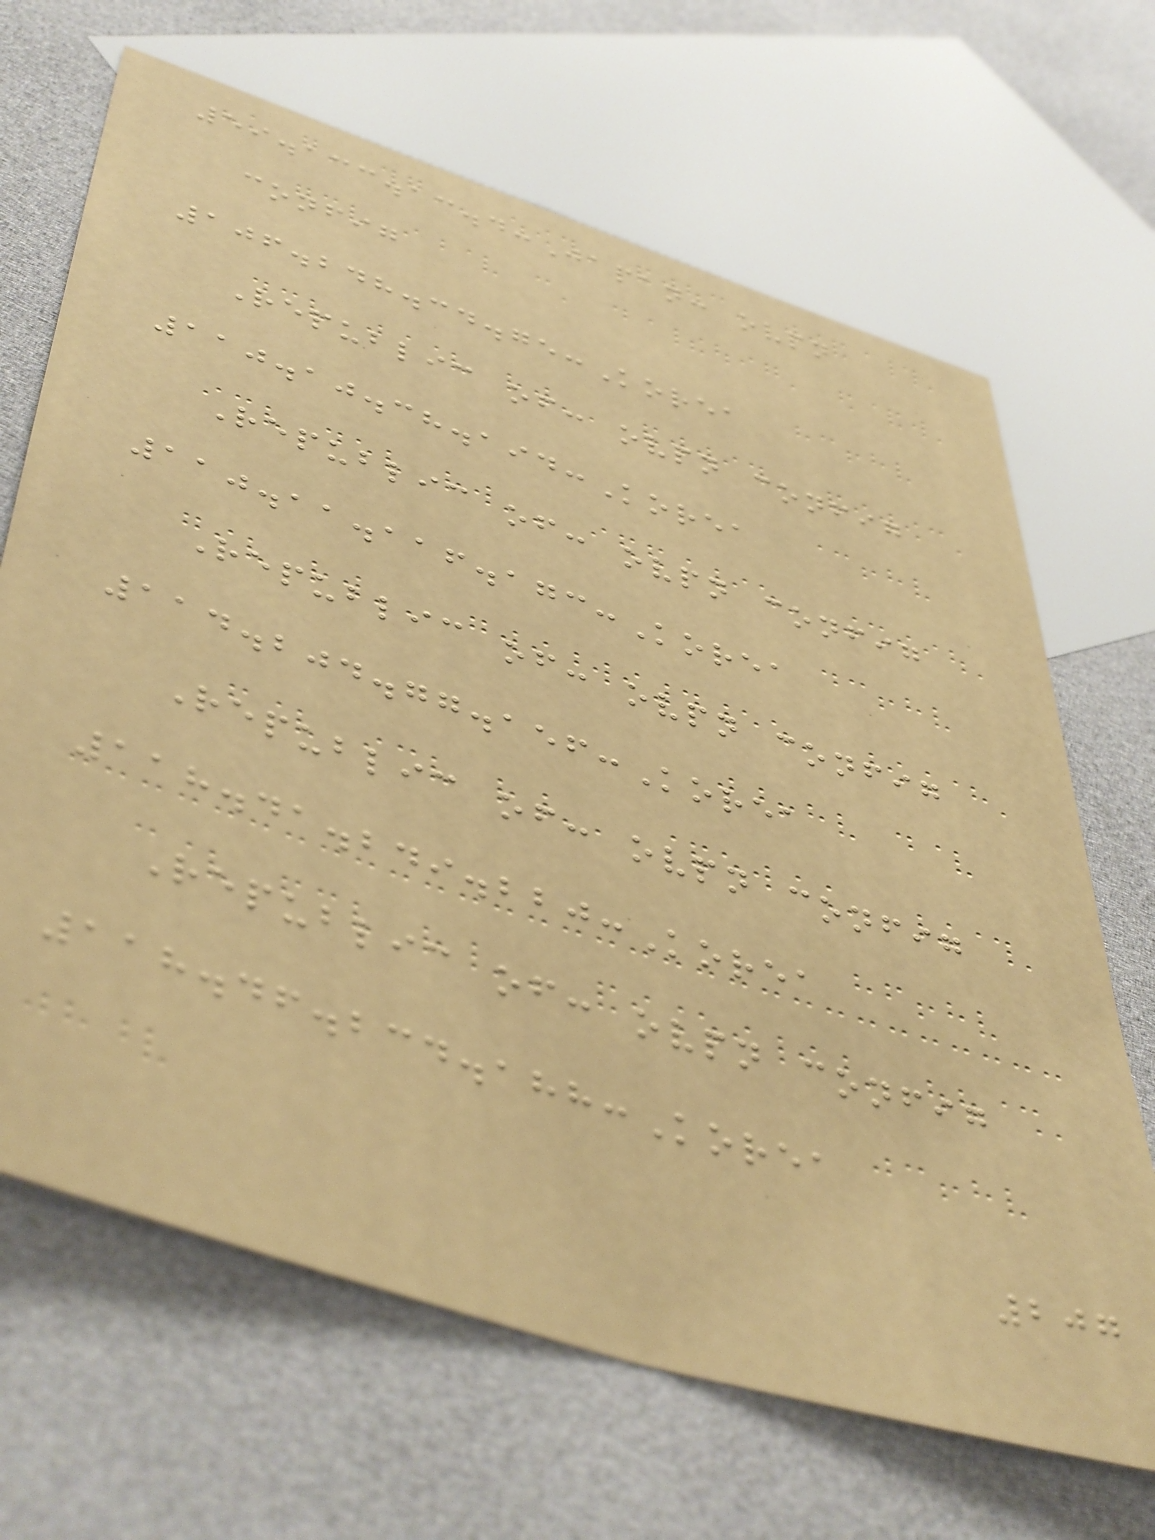59.133.13.4:Japan: ovpn
config
106.248.34.75:Korea
Republic of: ovpn config
110.10.38.194:Korea
Republic of: ovpn config
110.11.116.173:Korea
Republic of: ovpn config
114.204.77.156:Korea
Republic of: ovpn config
118.41.249.220:Korea
Republic of: ovpn config
118.46.234.188:Korea
207
